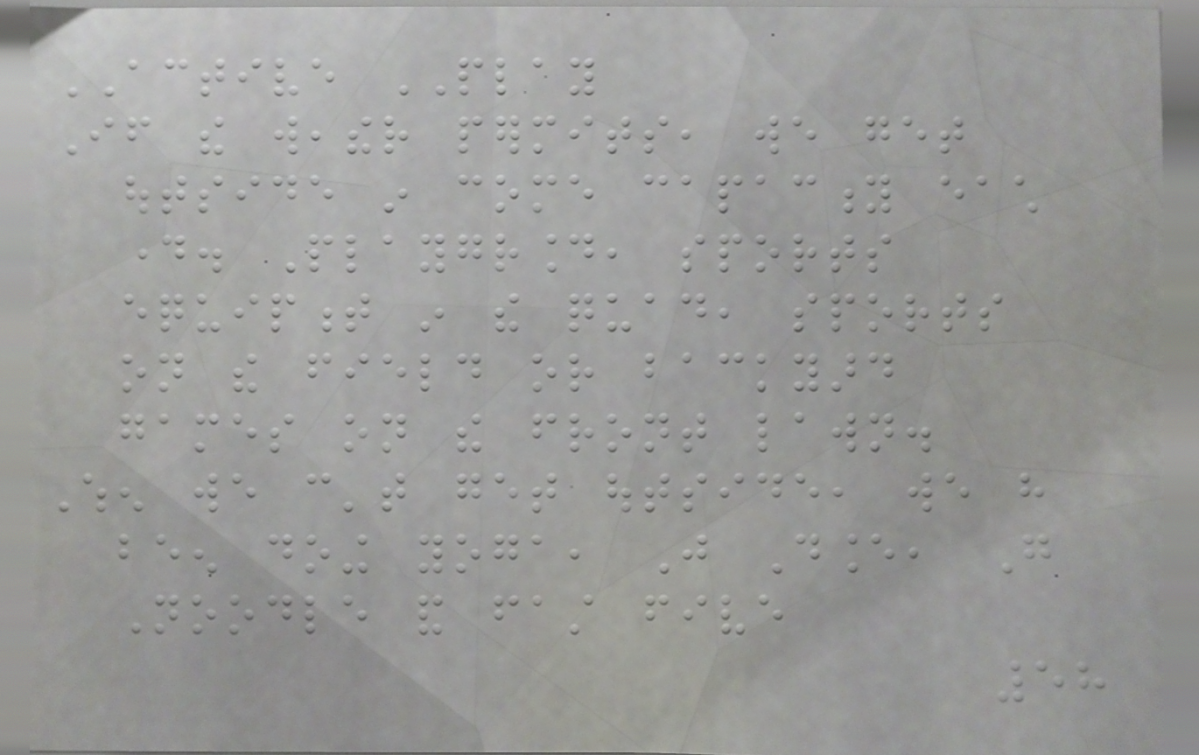ACTIVE PLAY
If the weather permits, we get
outside in come capacity each
day. Playground, sports
equipment in the quad, sports
on the field or backyard
games on the front lawn.
When we can't get outside, we have
been doing yoga, Just Dance, Go
Noodle and fast five
58
